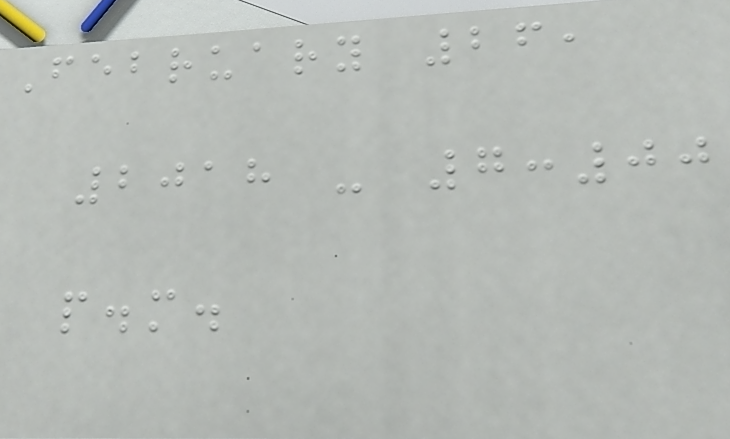February 26,
2018 - 7:00
p.m.
